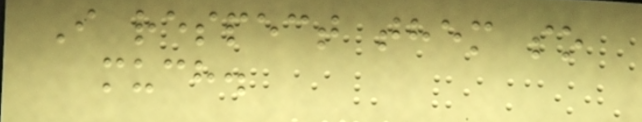I respect them so
much.
